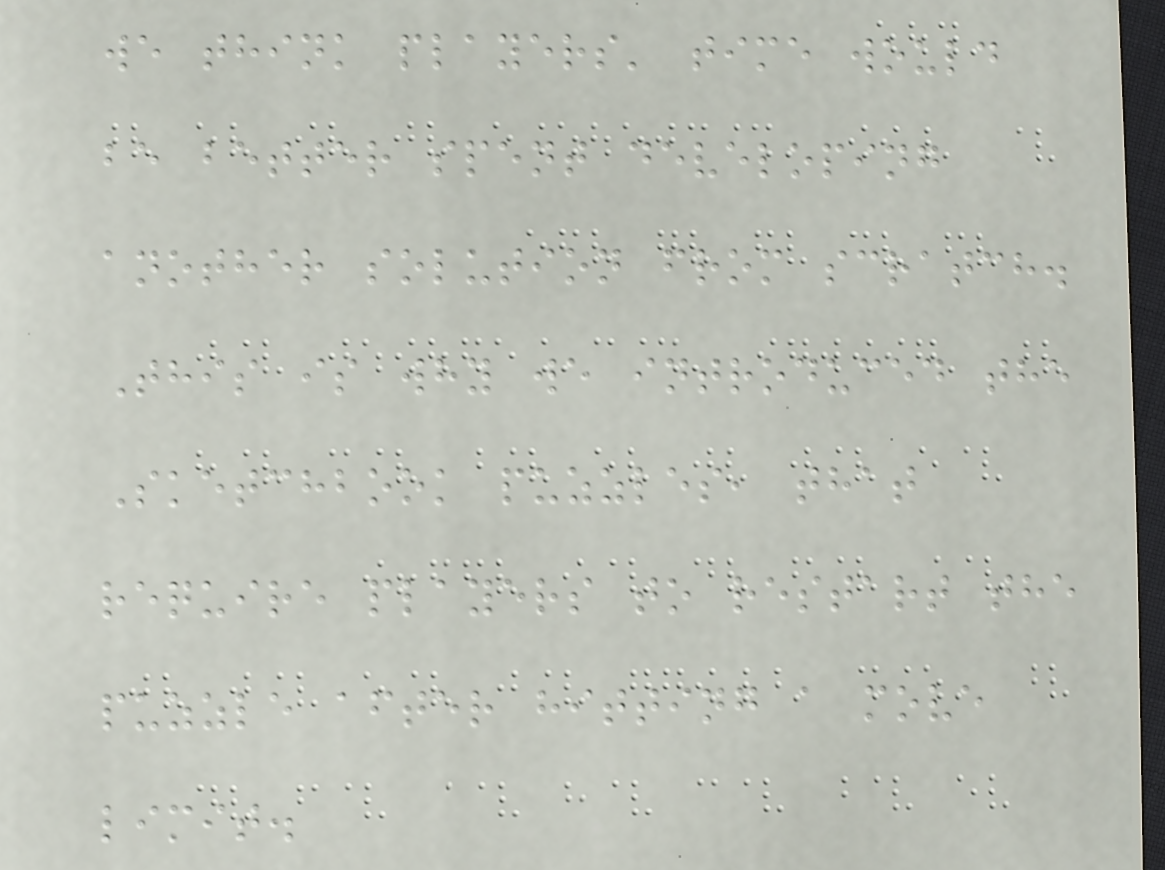we think players' time would
be better spent developing
another solution from scratch.
This is why we introduced the
Sketchbook puzzles, that
require players to restart the
puzzle after hitting a move
limit.
